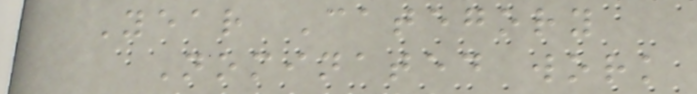Year Category
Nominated work
